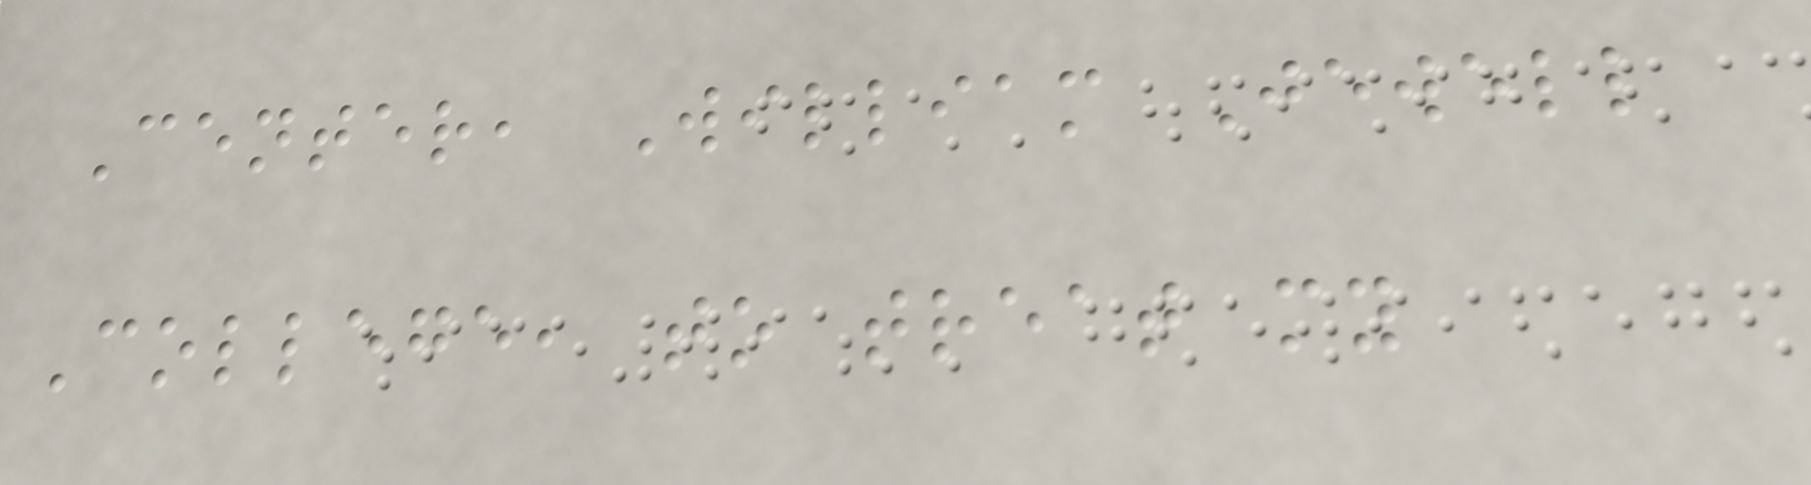Center, William Jewell
College, to treat my
